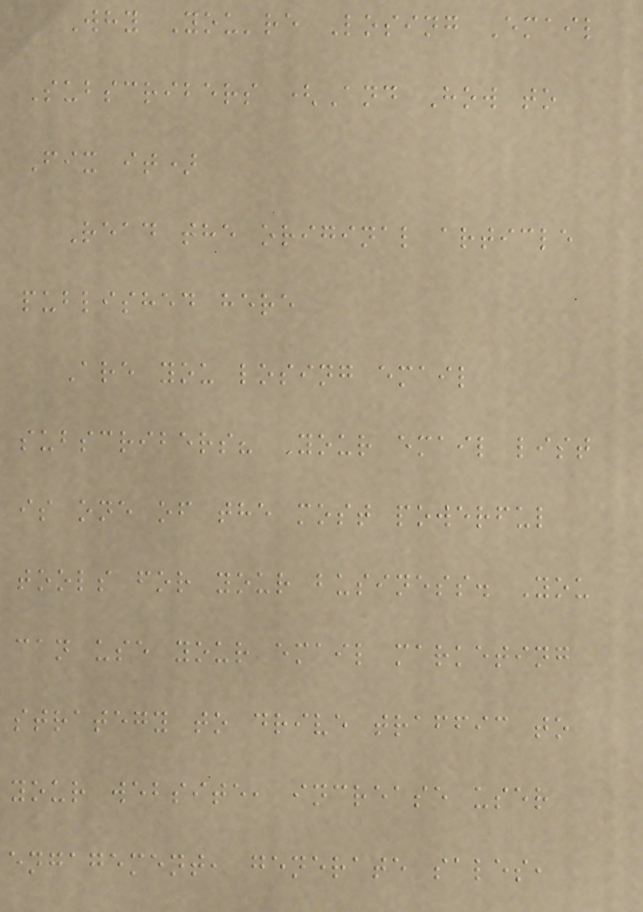Why You're Losing Email
Subscribers (And How to
Fix it)
Read the original article
published here
Are you losing email
subscribers? Your email list
is one of the most powerful
tools for your business. You
can use your email marketing
strategy to drive traffic to
your website, increase user
engagement, generate sales,
